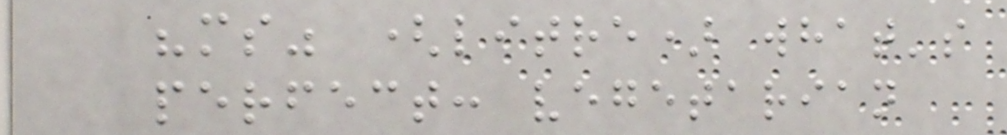"ms" (litre) what's
perfect: vegetarian
